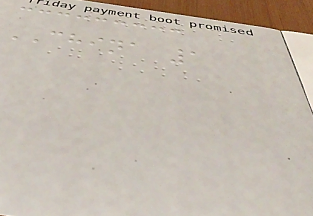CHINA 1
